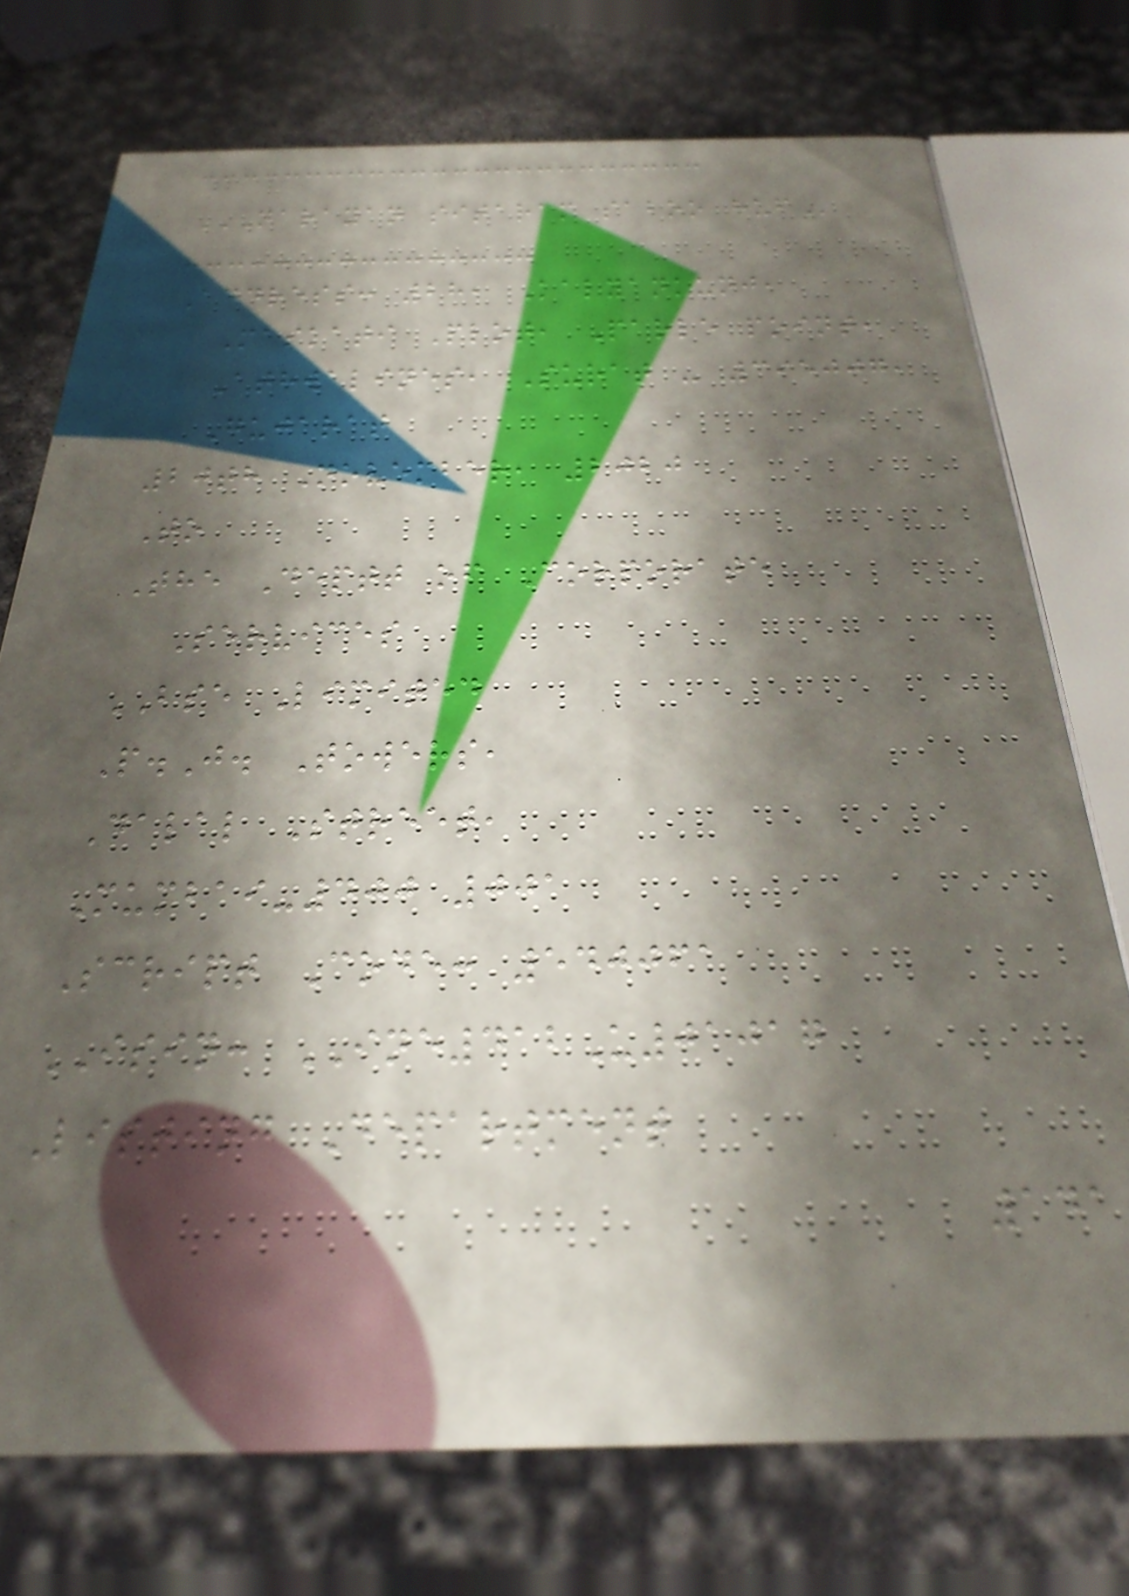NARAYAN SITARAM SABOO HUF
Address: 28, Kalyankunj,
Maskati Plot, Parle point,
Athwalines, Surat - 395007,
Gujarat
20th November, 2020
To
The Deptt of Corporate
Services
BSE Limited
P.J. Towers,
Dalal Street,
Mumbai-400 001
Script Code: 540061
ISIN: INE412U01017
Listing Department
141
